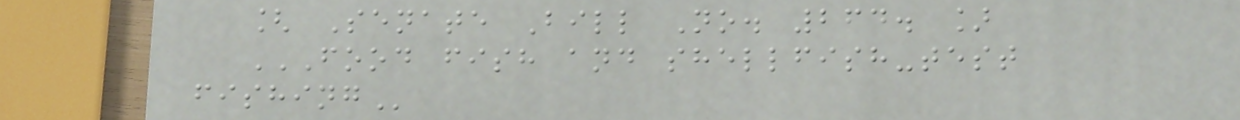[ Senate Bill No. 264. ]
FOOD FISH AND SHELLFISH-TEST
FISHING
